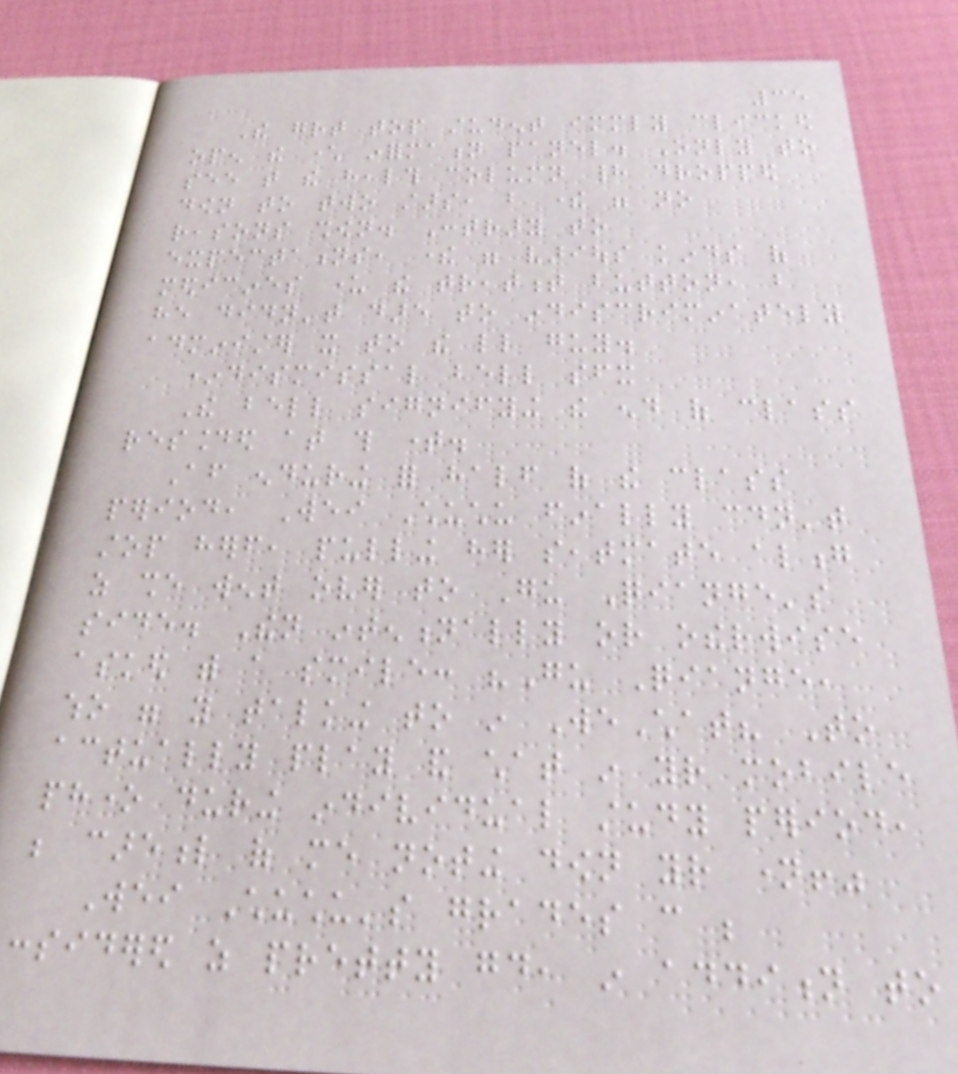35
The great top student immediately clicked
open the character information panel. Only to
see that the health column had dropped
down to two stars, but there were no
reasons shown. Contrary to
expectations, there were various kinds of
medicines under the treatment button, but
he didn't dare to indiscriminately
administer it to the little guy.
*dismissal bell sfx
The bell signifying the end of class
resounded at this time.
After enduring for half of the class
period, Wei Chuchu finally couldn't
stop herself, pulling her seatmate along
as she went over to Gu Qiange's
side. Then intentionally or otherwise
asked with a smile: "Gu Qiange,
who were you talking to in WeChat? To
actually play and chat in your mobile
phone during individual study period,
be careful of me noting down your name!"
Wei Chuchu's grades can be
considered as pretty good, in addition to
